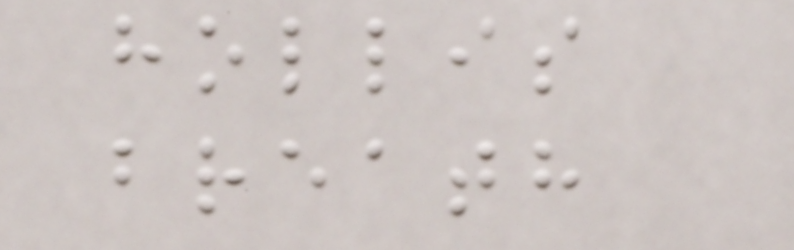hollis
breath
